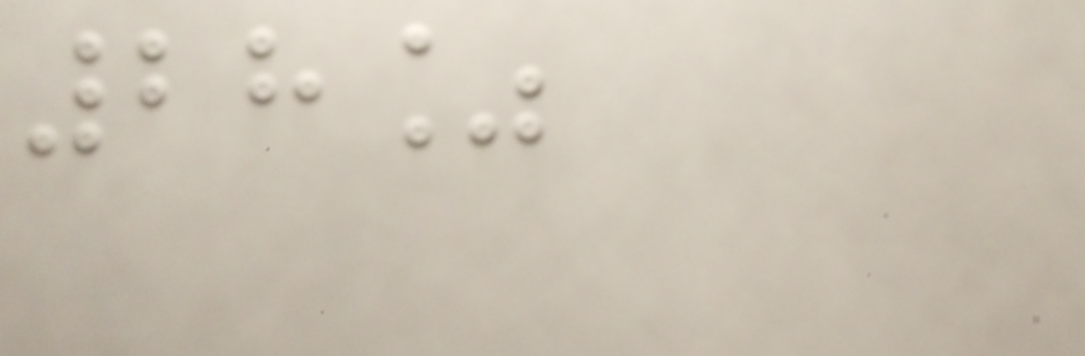28%
